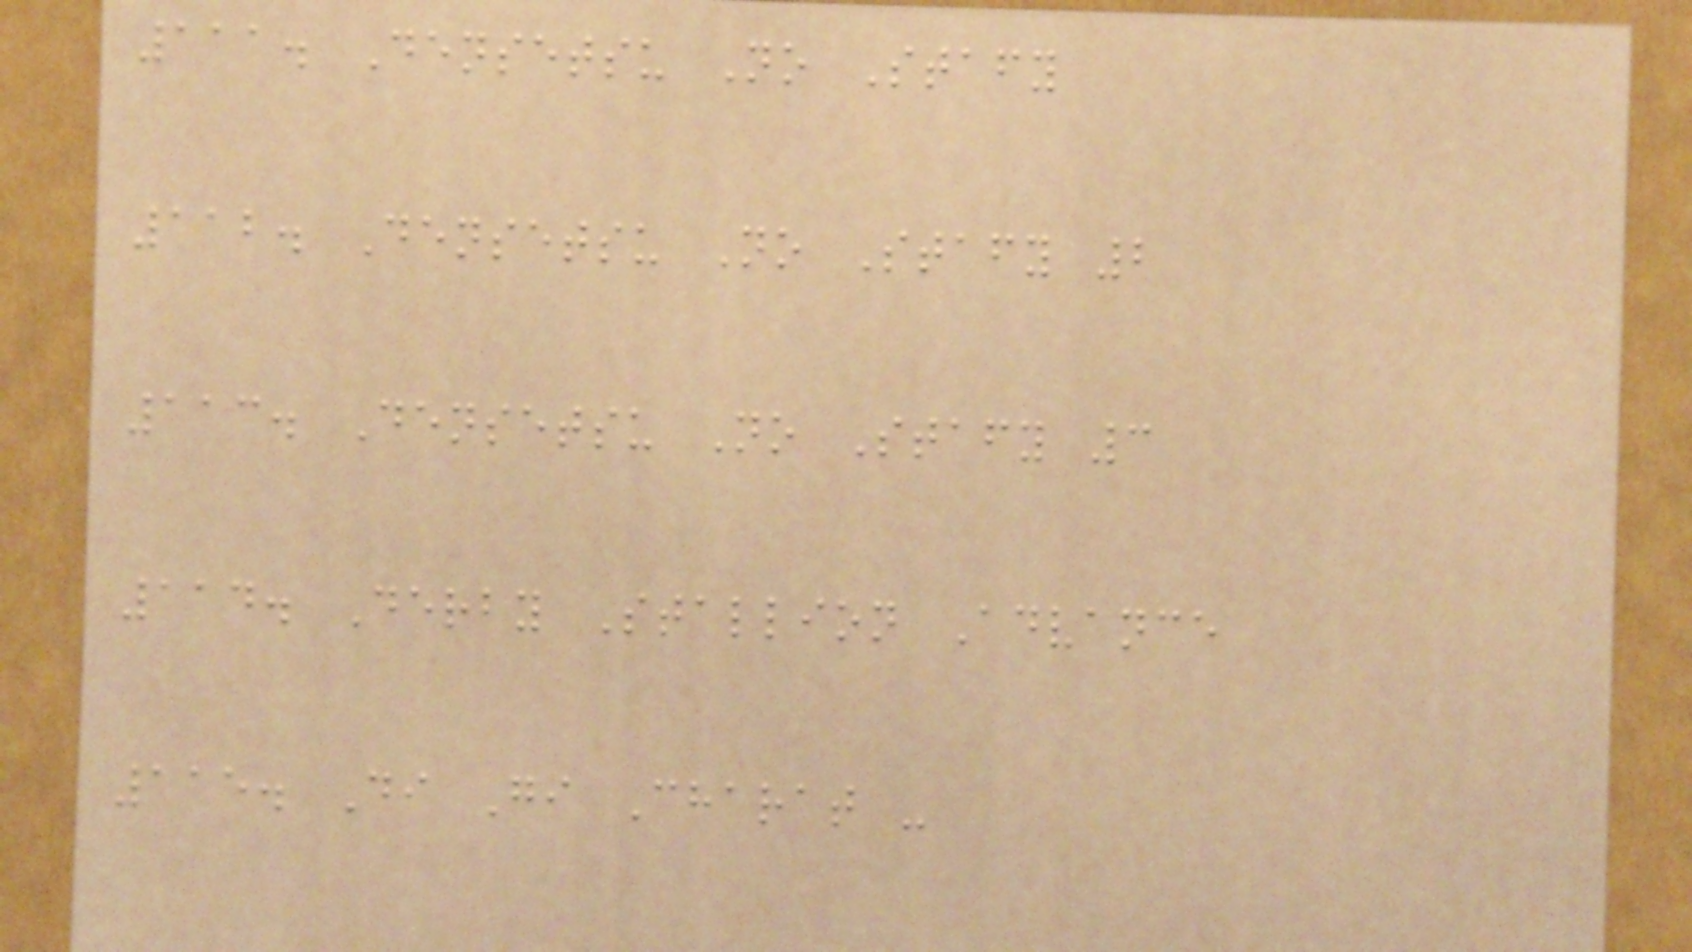111. Densetsu No Stafy
112. Densetsu No Stafy 2
113. Densetsu No Stafy 3
114. Derby Stallion Advance
115. Di Gi Charat -
